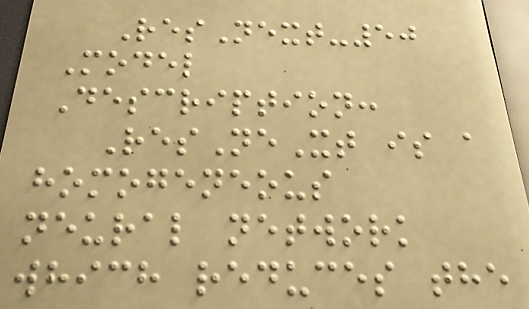ResNext-50
Model
Description:
ResNeXt is a
homogeneous
neural network
which reduces the
